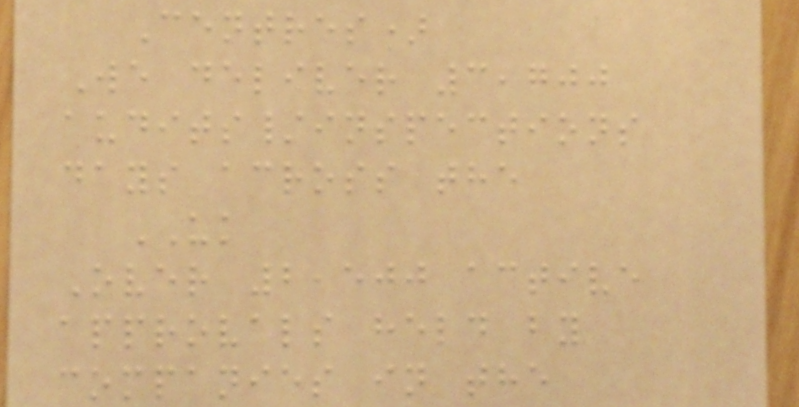Centres)
We deliver 3,700
audits/inspections
days across the
UK
Over 2,500 active
approvals held by
companies in the
